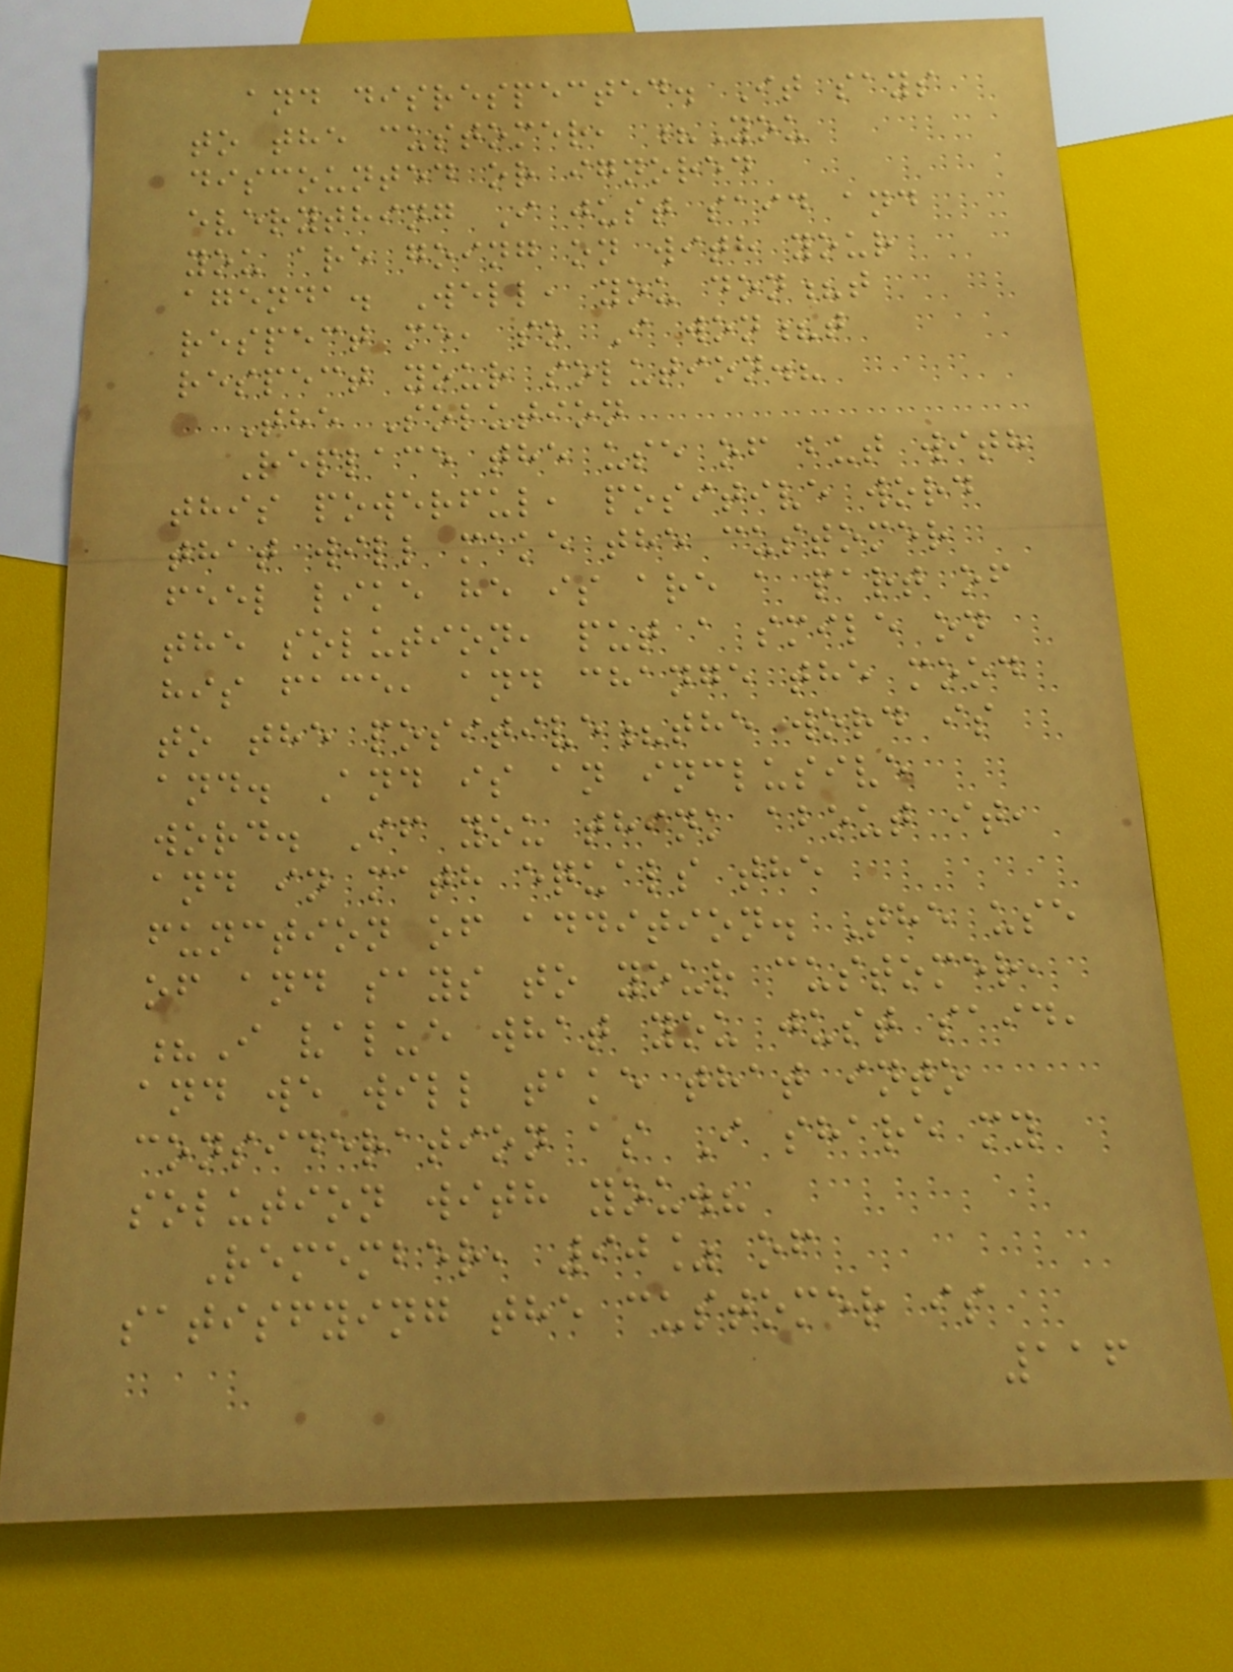and disrespected. It says
to the customer, ?You
discounted or ignored
everything I just said and
you are going on with your
agenda. Well, you don?t
respect me, so I won?t
respect your solution.?
The Solution
Replace the use of but with
this powerful, positive word
that will make the customer
feel like he is are a part of
the solution, put a smile on
his face, and change the mood
to the positive?the word is
and. And is an inclusive
word. If you think about it,
and in math equals the
function of addition. The use
of and says to your customer,
?I value what you just said,
and we will take that into
consideration as I share my
solution with you.?
Remember, 90% of
satisfying the customer is
116
